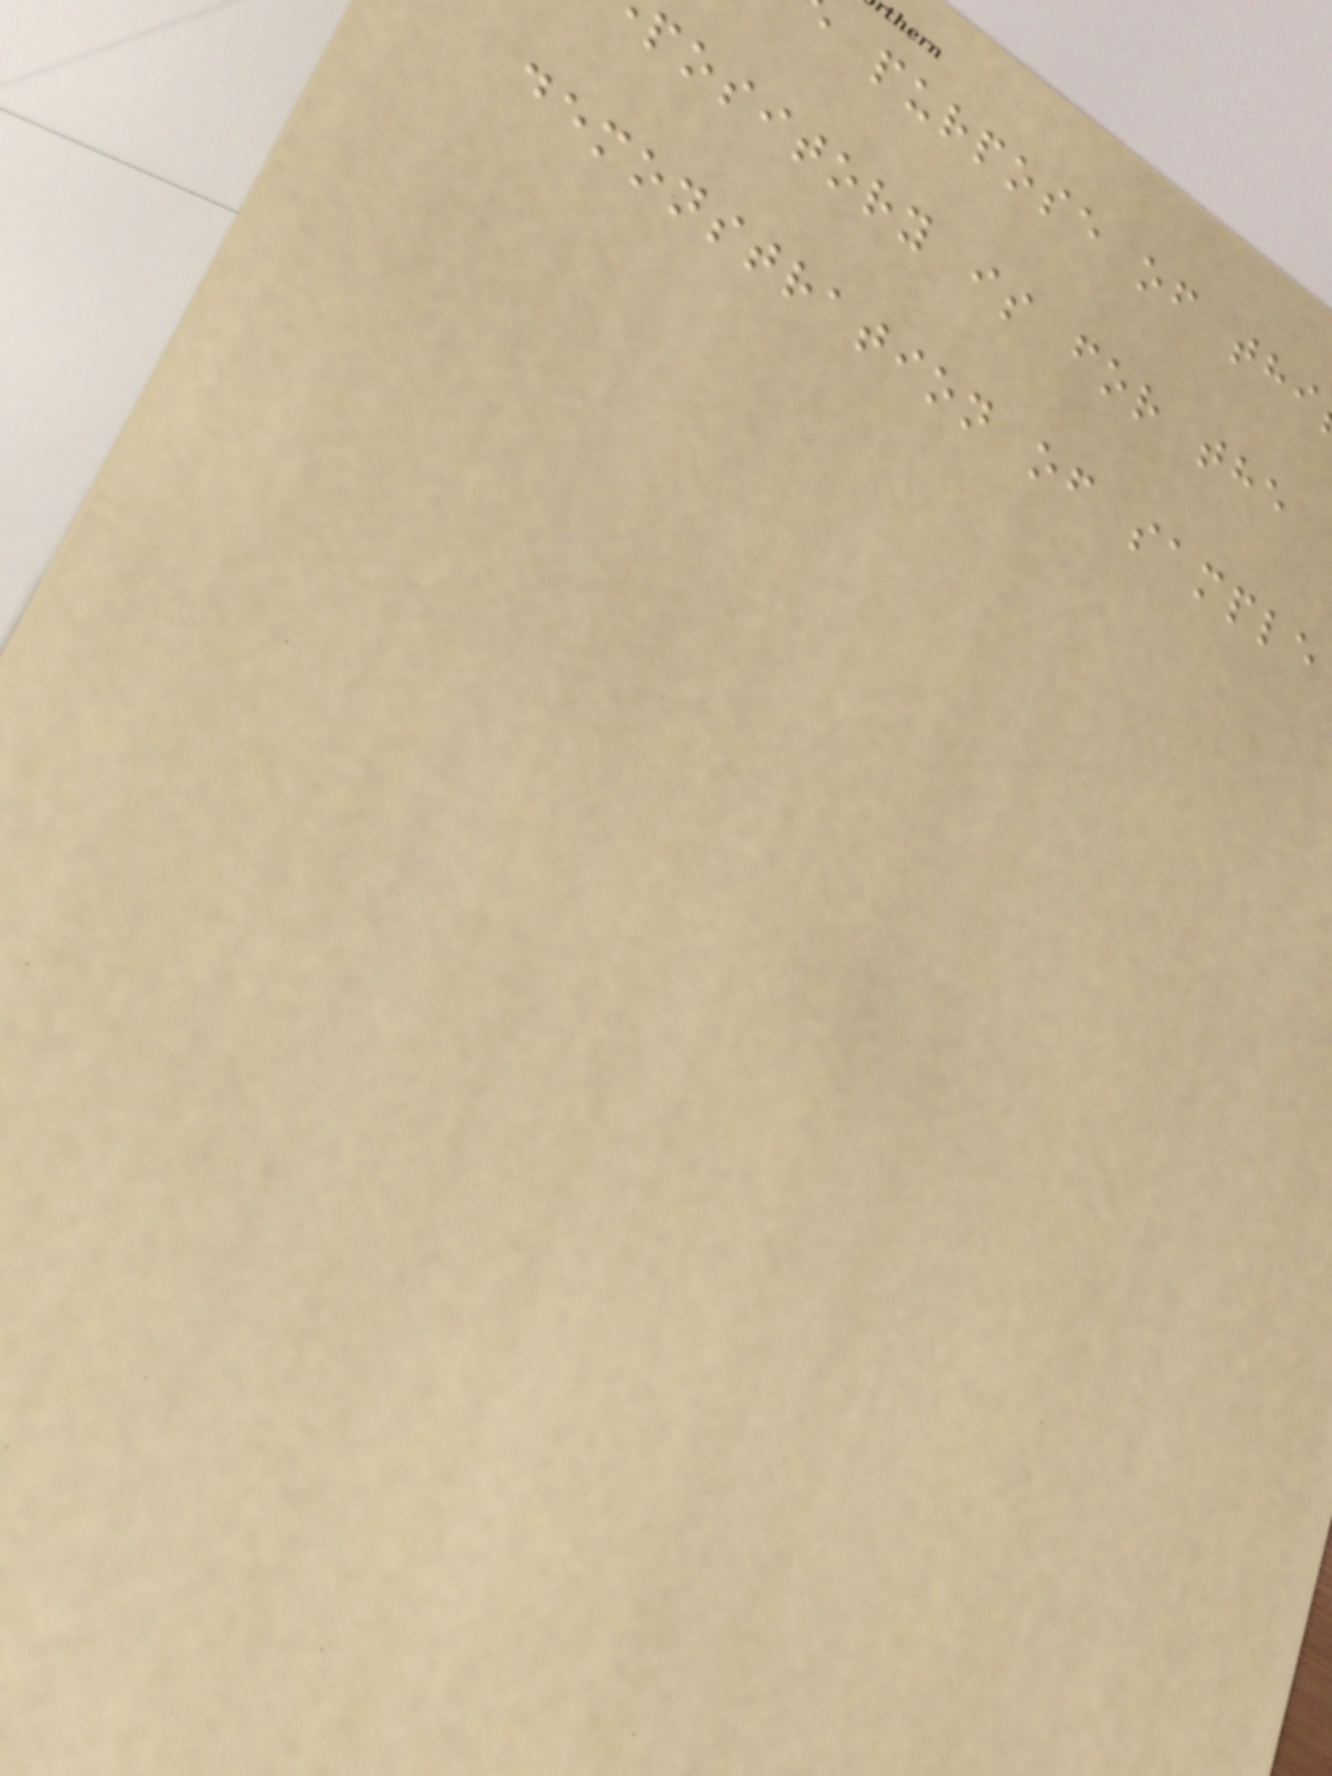purpose of thi
pository is for the
demonstration of sample
